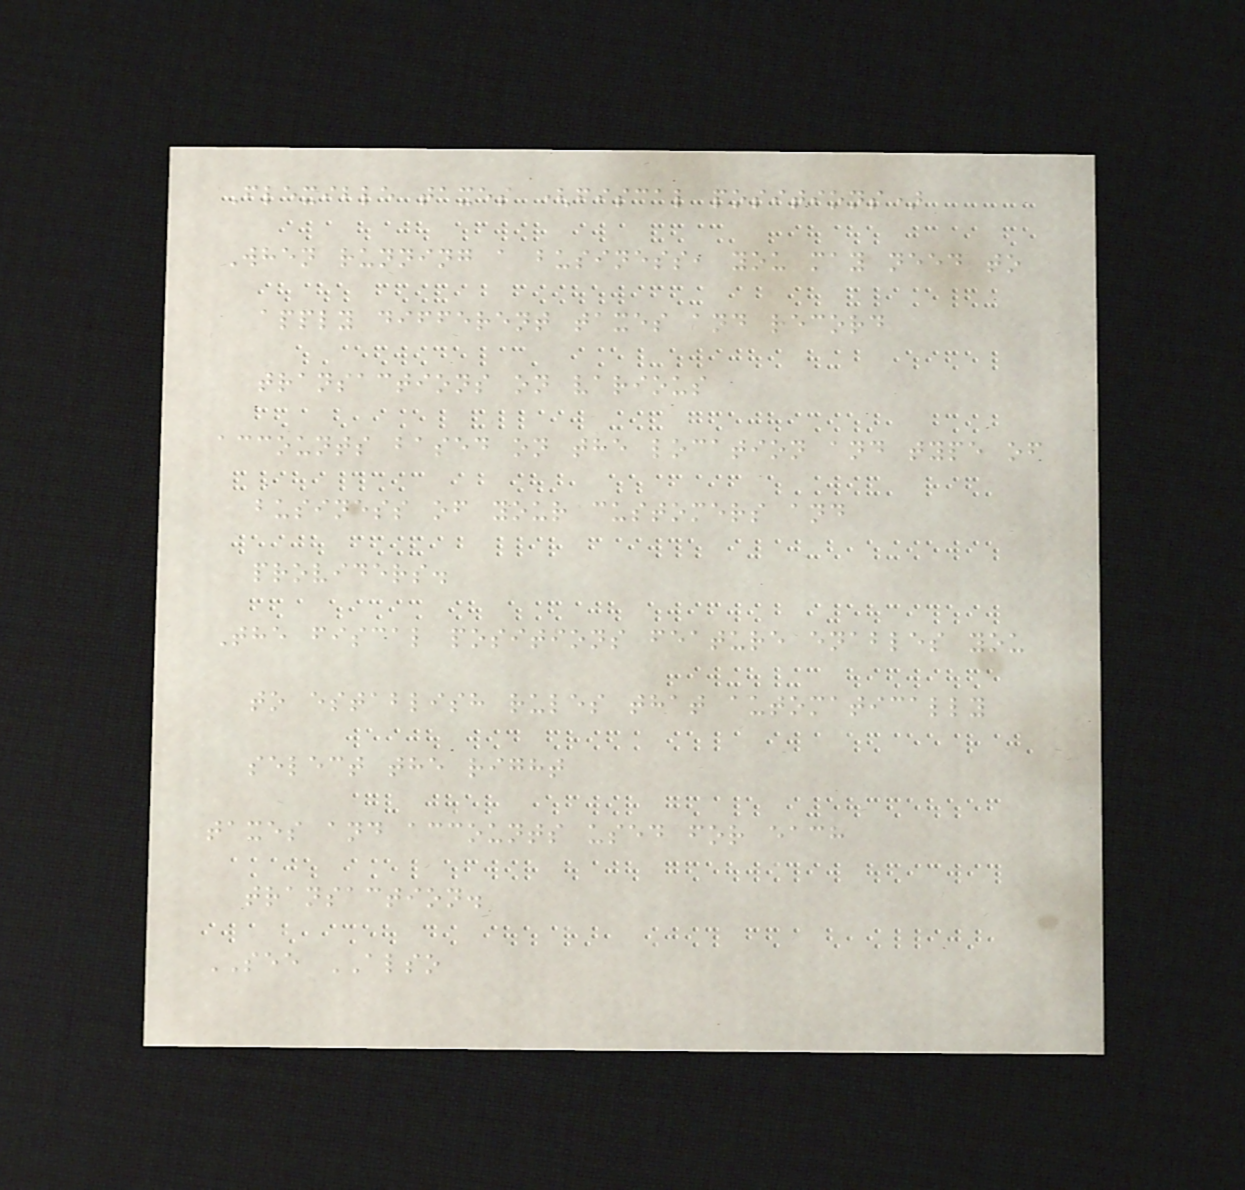Flexible taxes (fiscal positions)
When running a business, you may need to
apply different taxes and record
transactions on various
accounts based on the location and type of
business of your customers and
providers.
The fiscal positions feature enables you
to establish rules that automatically
select the right
taxes and accounts used for each
transaction.
SEE ALSO
